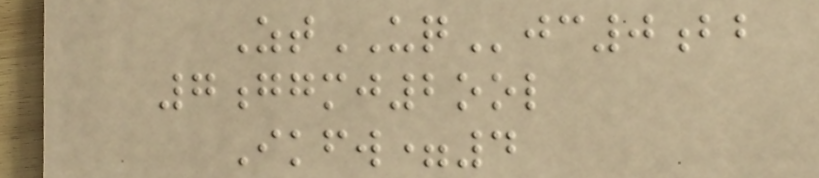ZtUQjc0bb
7ggmj2ool
Ikfw=4
